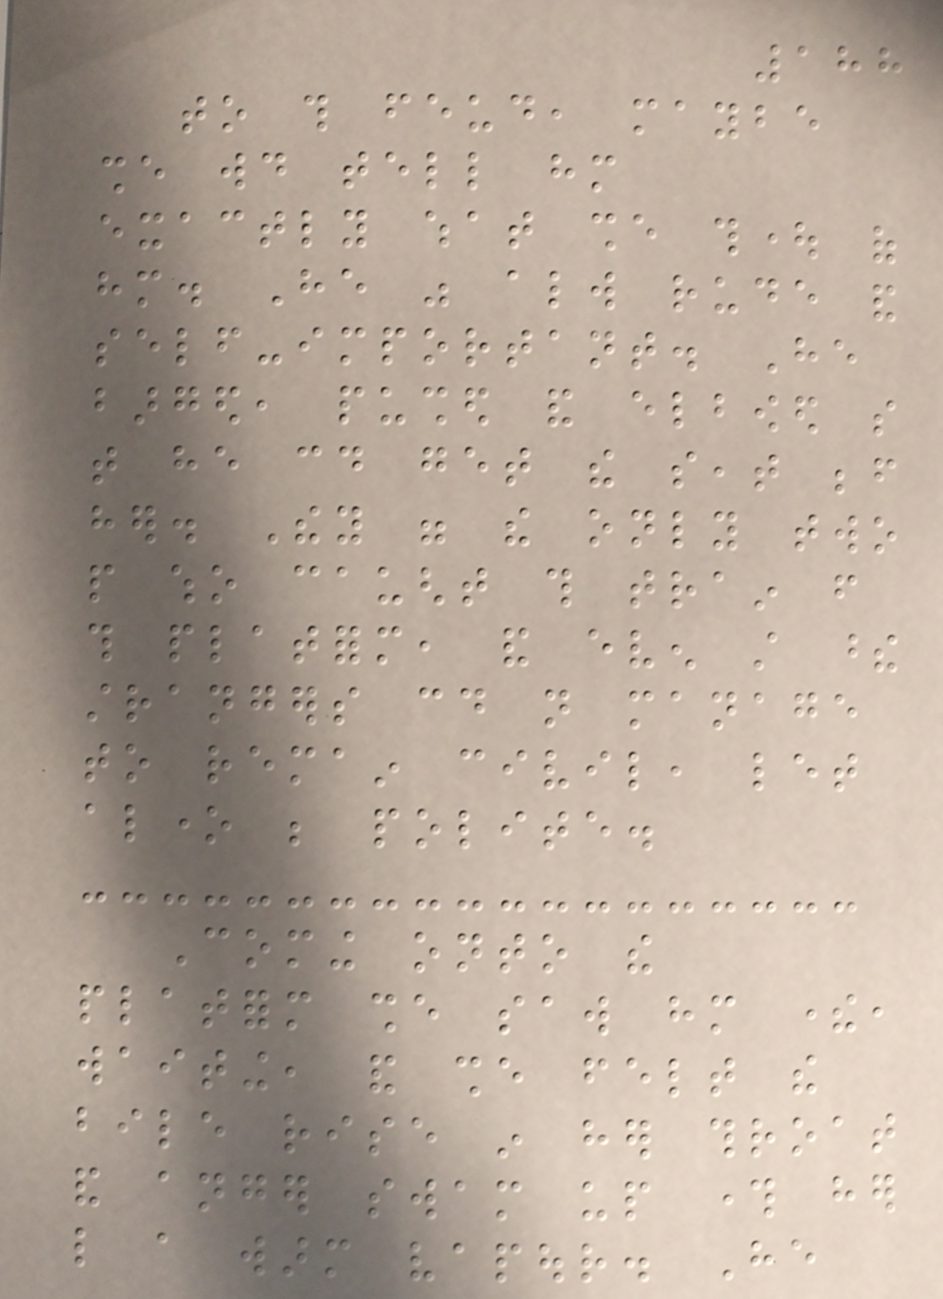188
to this feud, maybe
she would tell him
exactly what she thought of
him. He was always rude and
self-important. He
barged, pushed and elbowed so
that he could get the seat before
her. They were the only two
people who caught this train from
this platform, and even still these
strangers could not manage
to remain civil, let
alone be polite.
Coming onto the
platform she saw him there,
waiting, and she felt the
bile rise in her throat
and anger swam up through her
like a warm vapour. He
